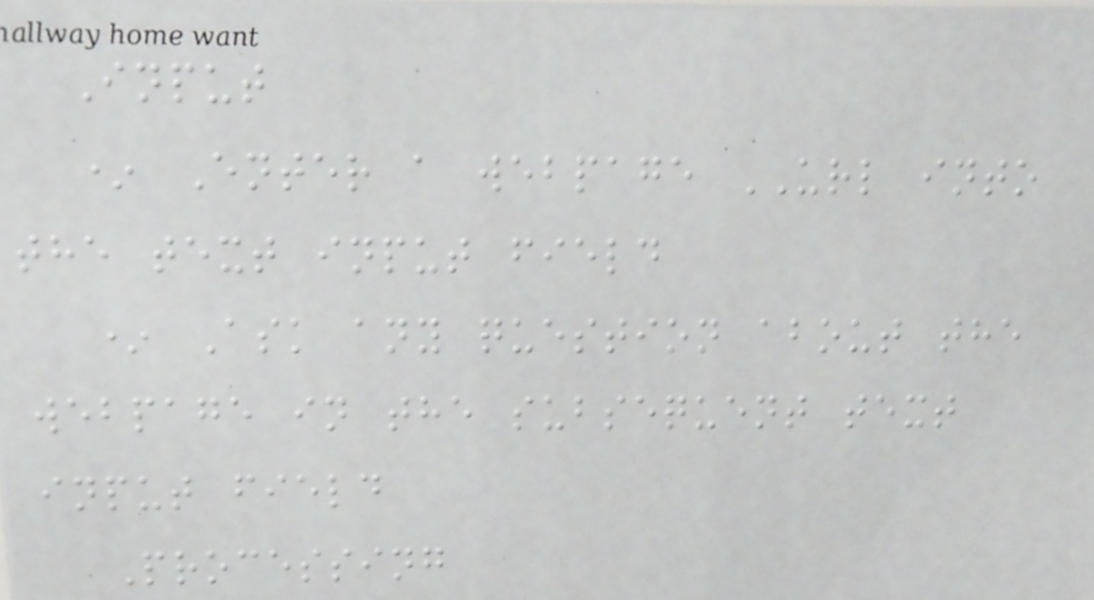Input
* Enter a webpage URL into
the text input field
* Ask any question about the
webpage in the subsequent text
input field
Processing
